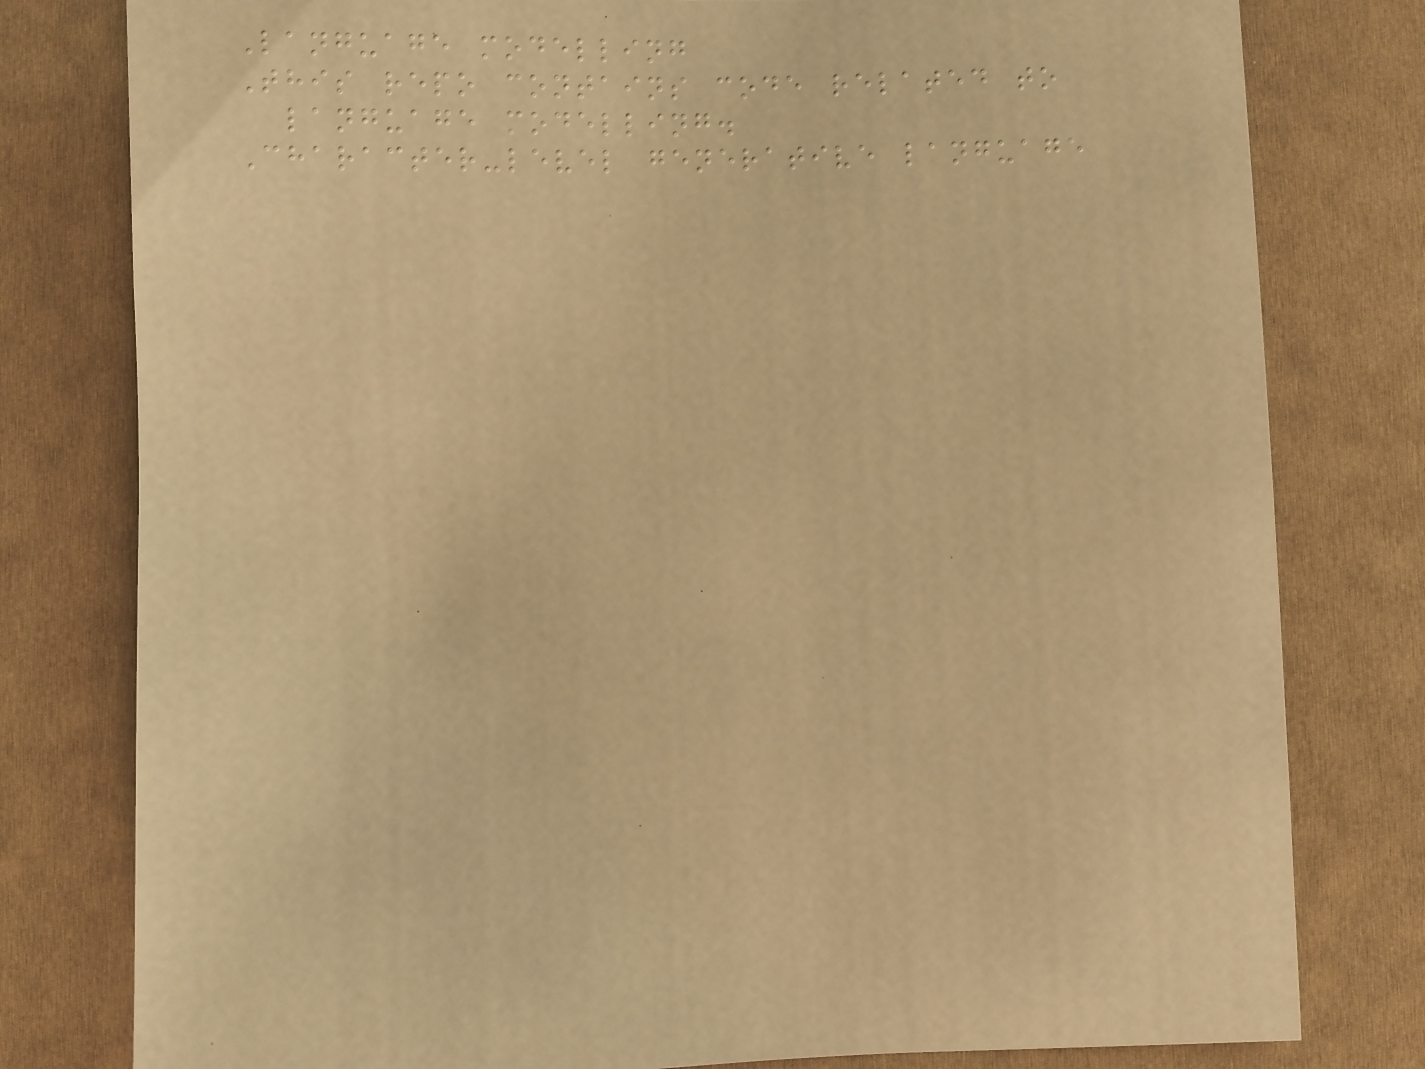Language modelling
This repo contains code related to
language modelling.
Character-level generative language
